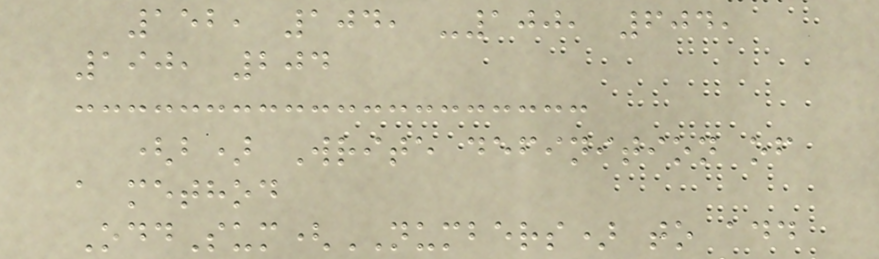152, 104, -100, 604,
190, 204
(b) Write definition of
a method
OddSum(NUMBERS) to add
